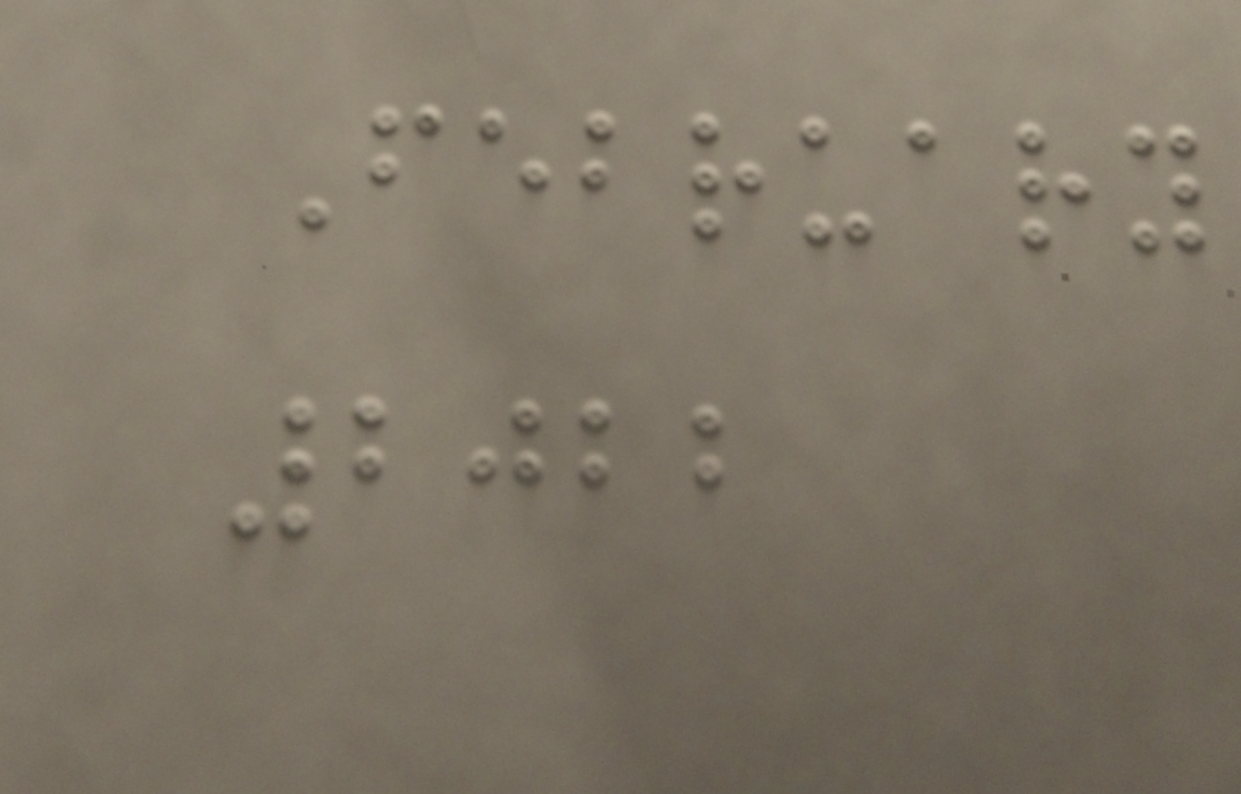February
2022
